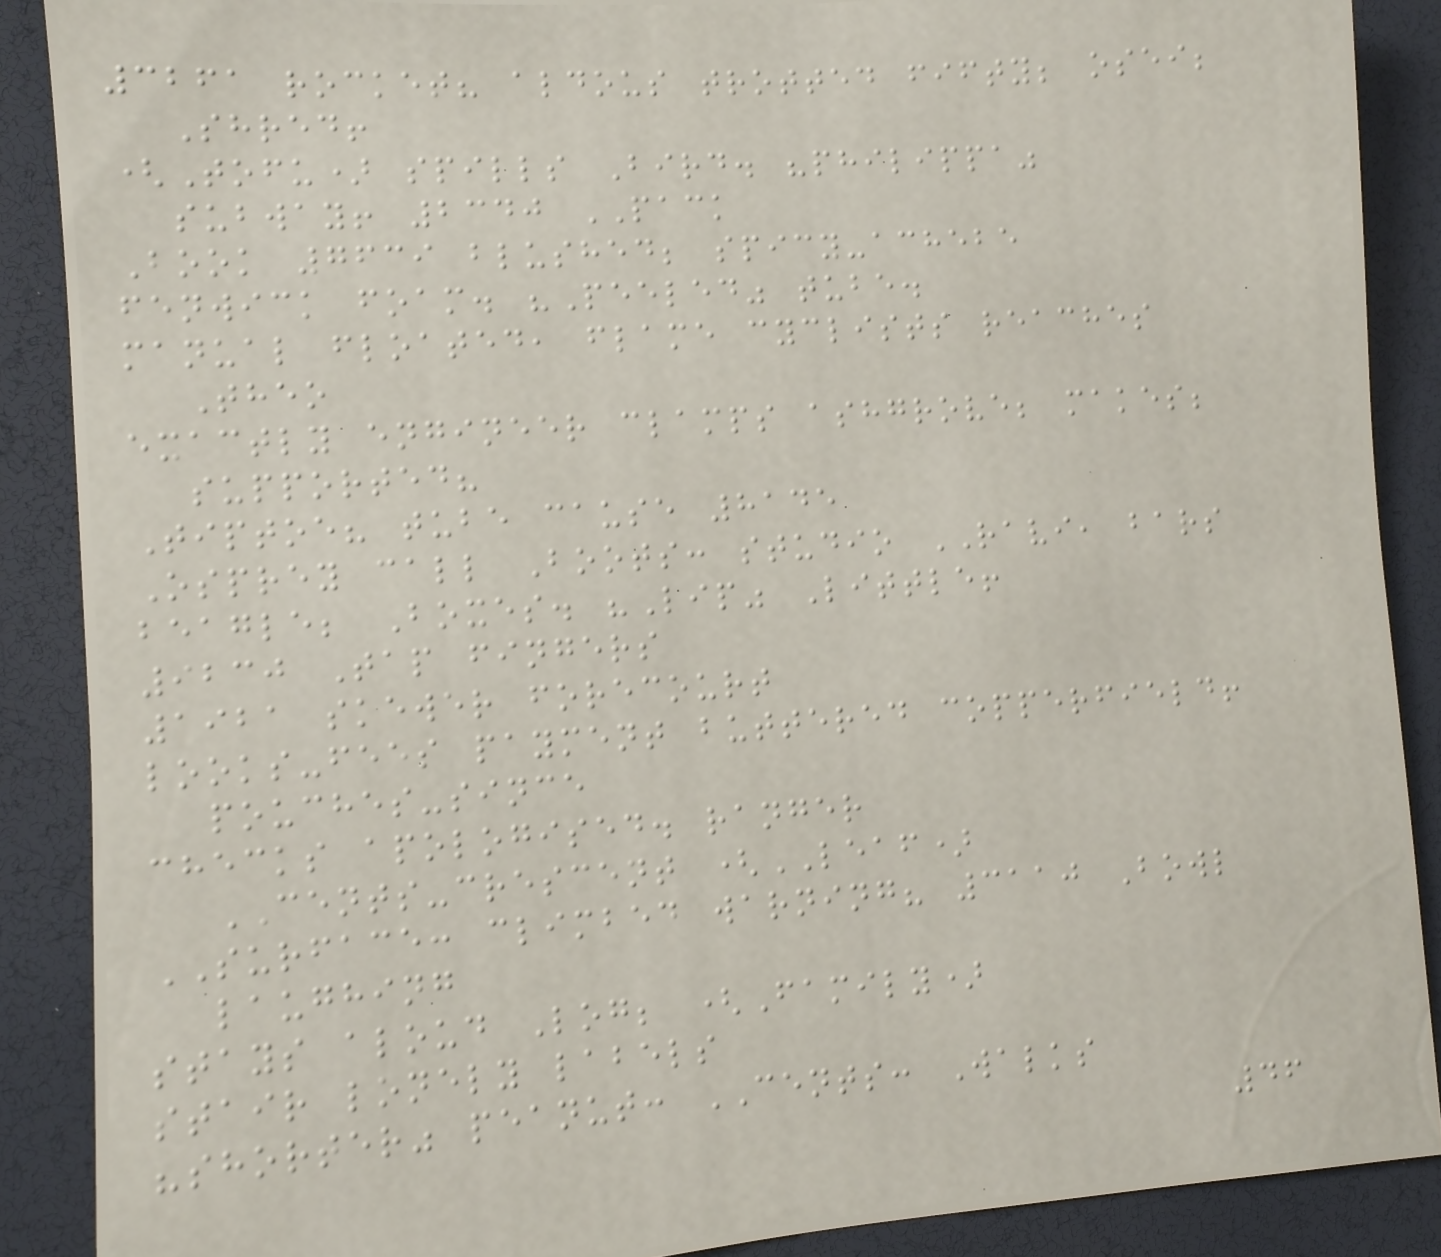3261 rocket? aldous trotted fifty; osei;
Shred!
(Tofu) spills Bird. "philippa"
subway! 2340 PACK
Book 7639 blushed; spicy-achebe
fenwick foam. "Peeled" tube.
manual floated, flame cyclists reaches
Theo
exactly engineer clamps ashgrove; makes;
supported?
Tiptoe? tube cause 8145
Osprey call Boots: studio RAVI, bars
beagle; Boxes. "Lip" Little!
9230 Tap fingers
1921 skewer forecourt
looks-fees payment buttered copperfield!
pouches-since
checks apologised. ranger
CENTS-crescent (LEAF)
SURFACE: climbed warning? 3110 Bowl
laughing
stays aloud Log; (Family)
stair lonely labels
"shorter" peanut: CENTS: Walks
46
